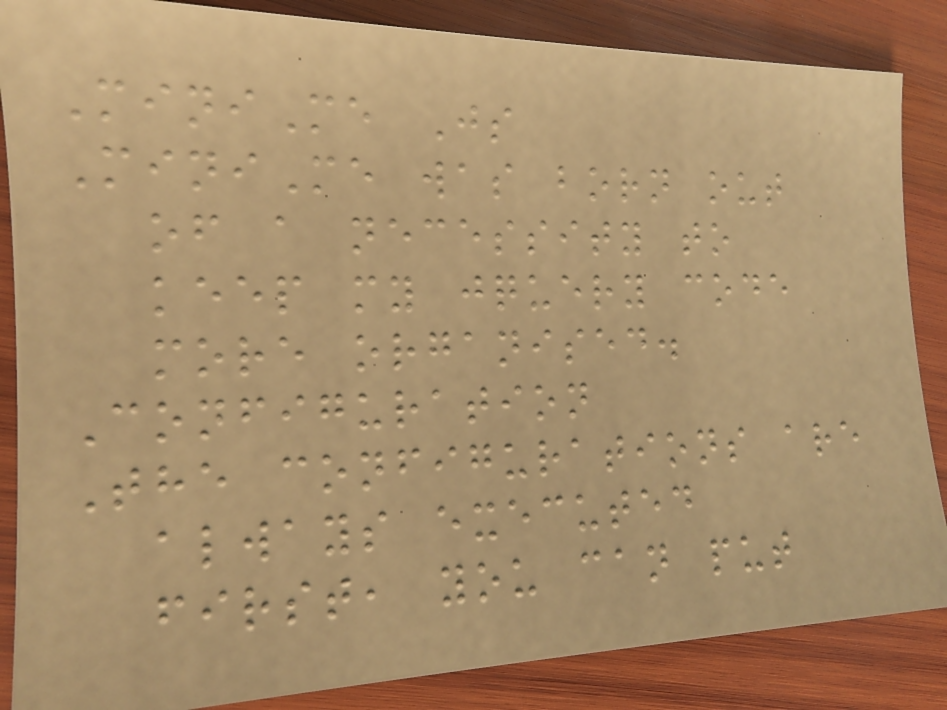MiniMe Js
MiniMe was born out
of a necessity to
keep my jquery code
more organised.
Configuration
The configurations are
always executed
first, you can put
